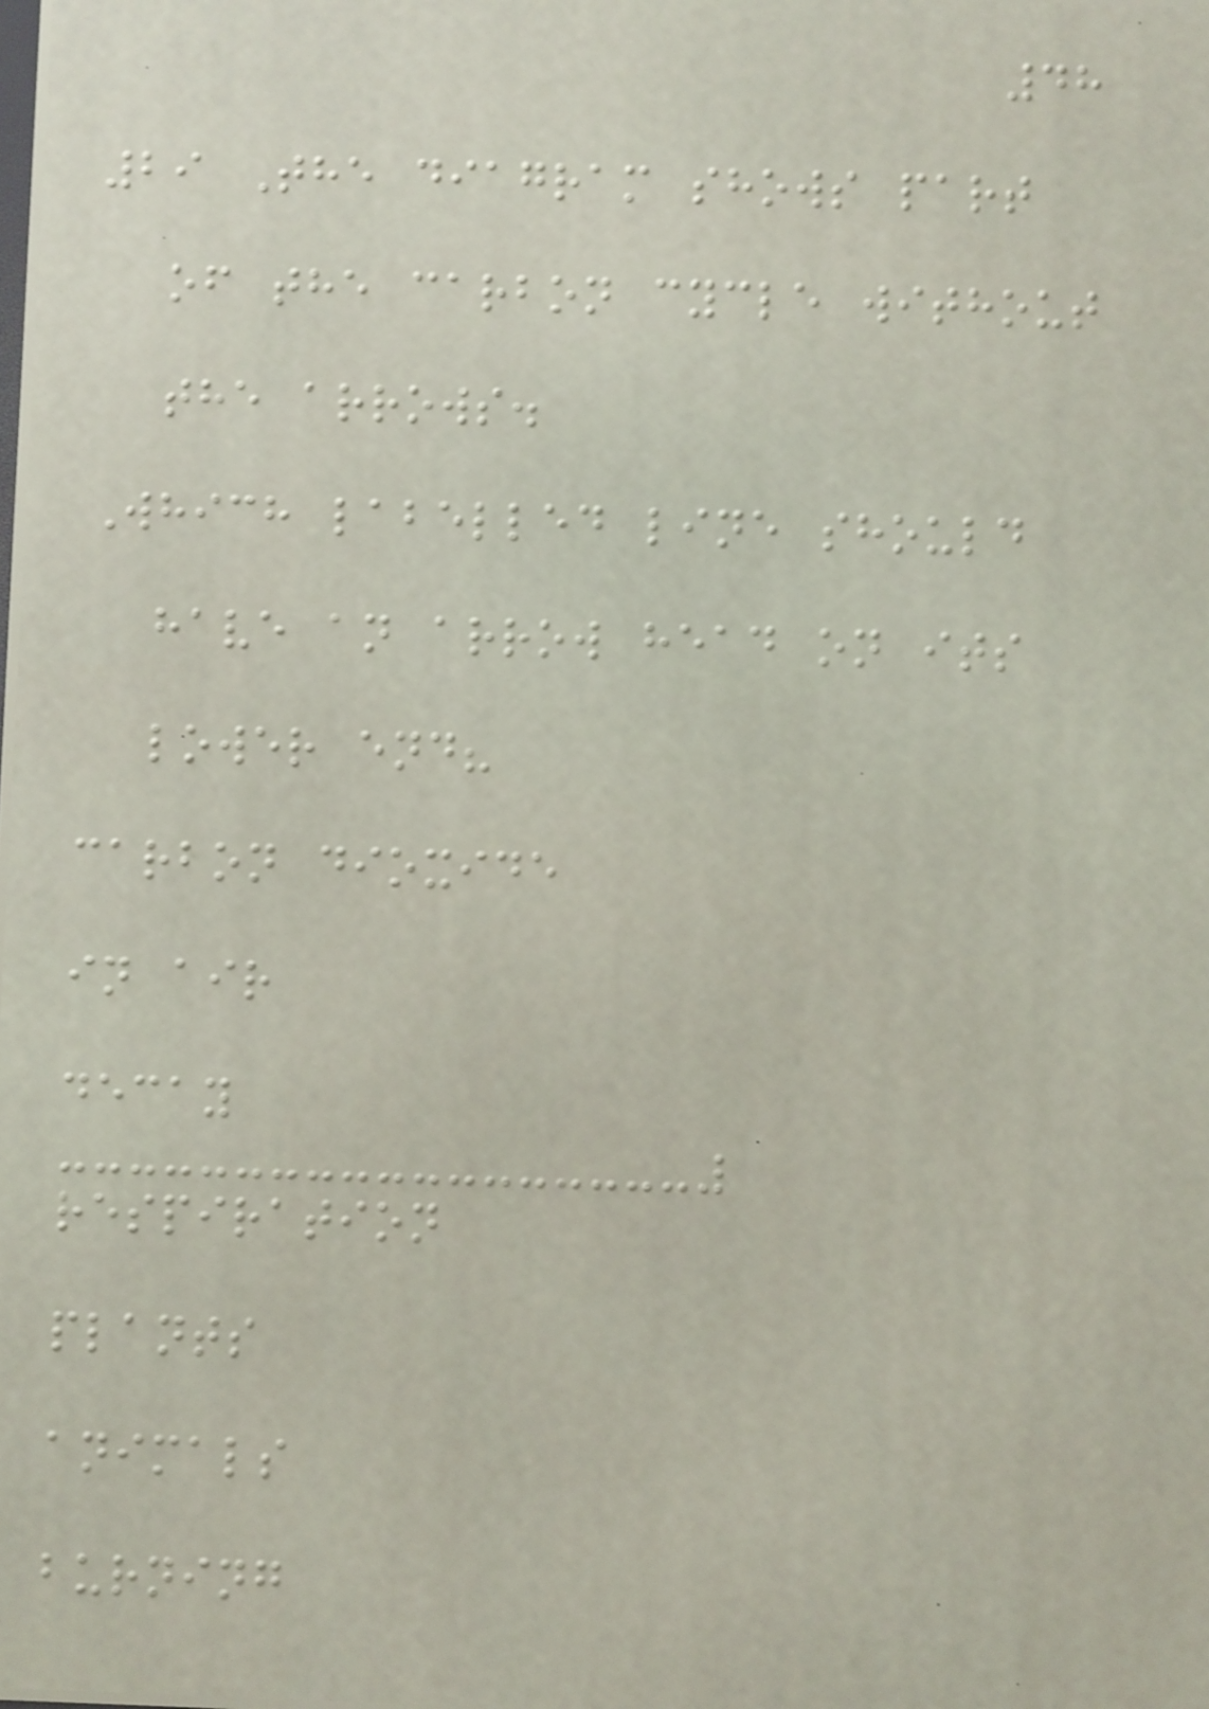48
29 The diagram shows part
of the carbon cycle without
the arrows.
Which labelled line should
have an arrow head on its
lower end?
carbon dioxide
in air
decay
respiration
plants
animals
burning
